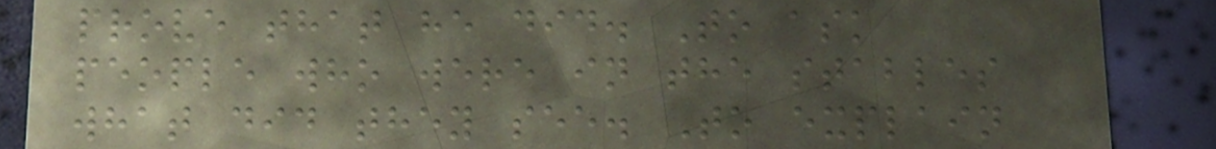prove that he did. To ask
people who were in the stables
what did they see. To explain
